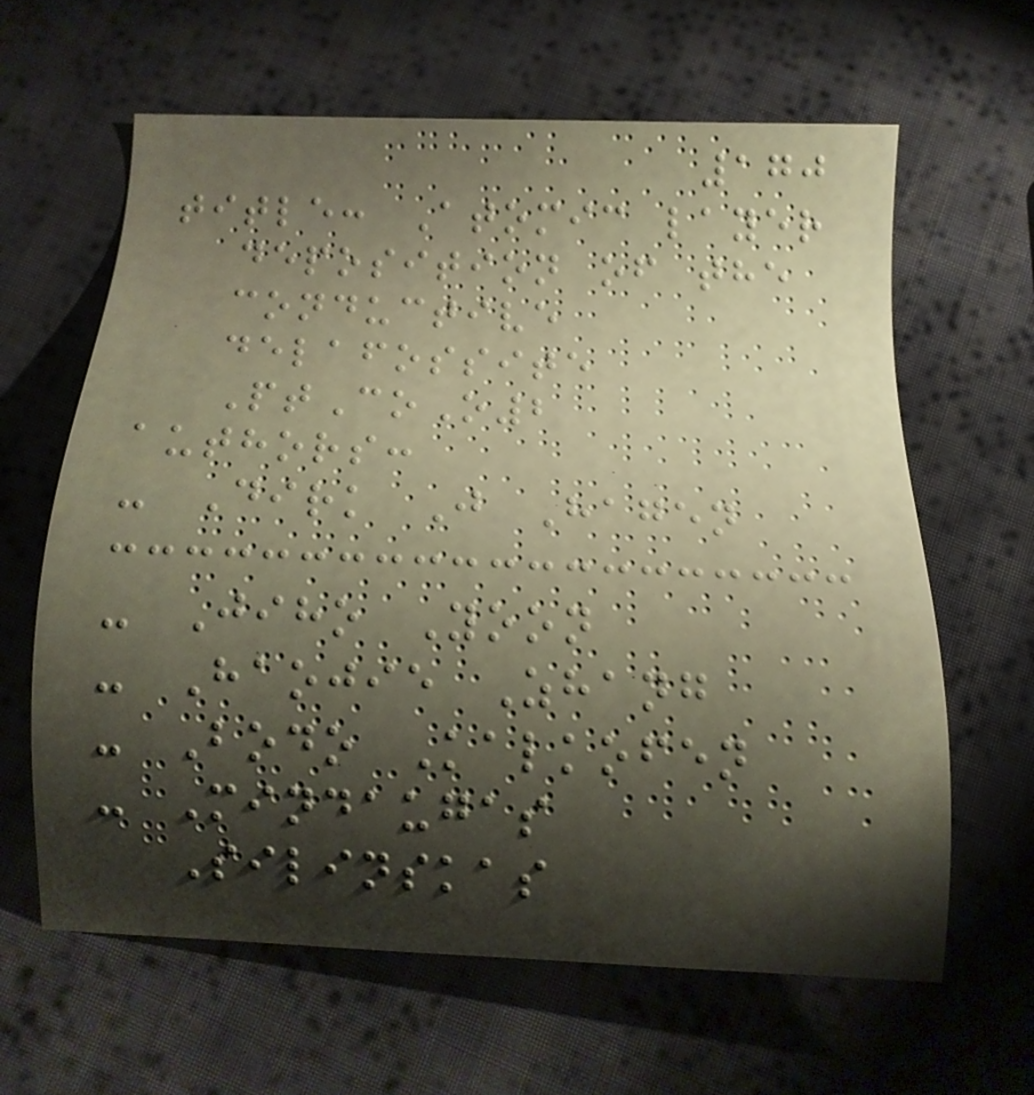170
title: Atomic layer
deposition of the
conductive
delafossite
PtCoO2
authors:
- Dirk J Hagen
- Jiho Yoon
- Haojie Zhang
- Bodo Kalkofen
- Mindaugas
Silinskas
